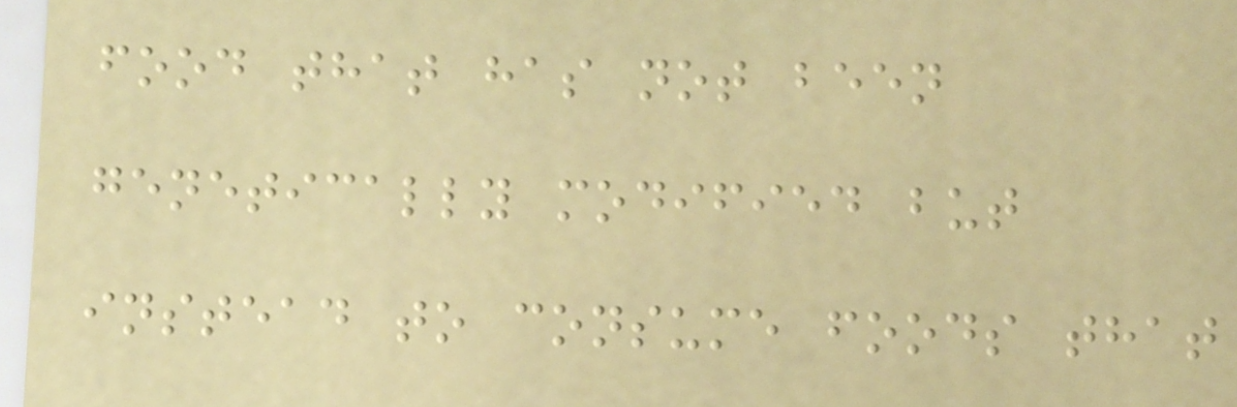food that has not been
genetically modified but
instead to consume foods that
